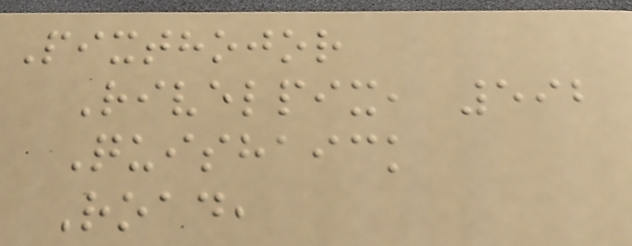Pixthojor
Rivelpix, 592
Quishaick
Road,
